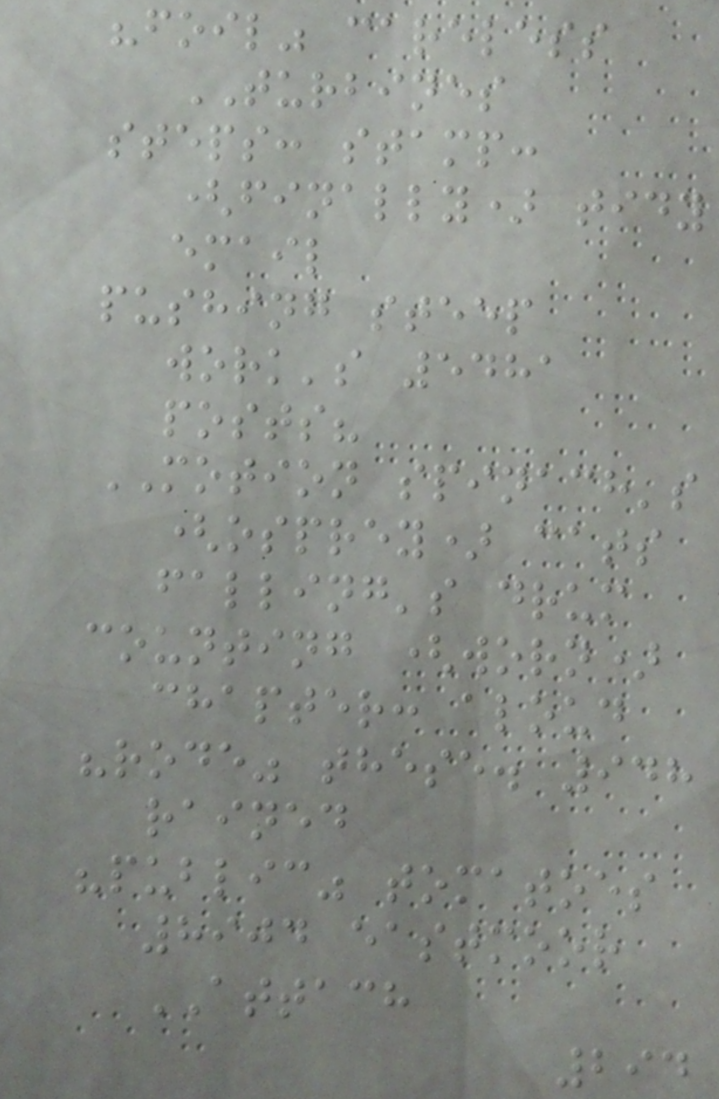"foil" careless
TURBINES
steps: stamp:
(finally) tidy
email
pushing steep
work's 5481
posts?
MOTION spinach's
(osprey) cats
falling's drum
counting (worn)
chapter: aloud
"rode" these. 948
rained
"public" tomatoes
8904 eastmoor
ATTACH
294
